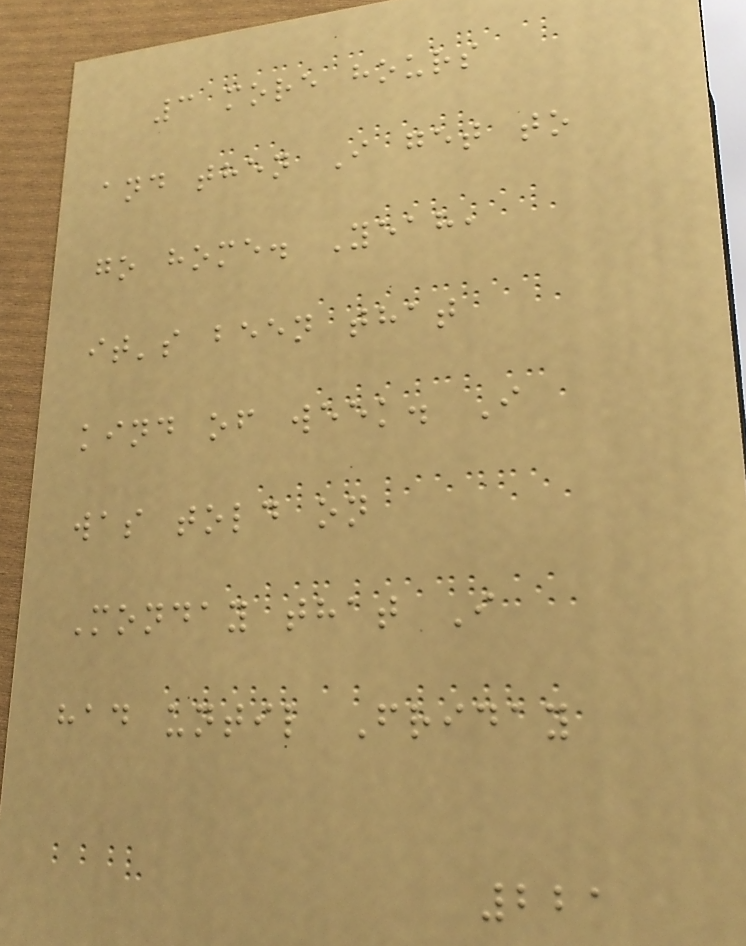3 more hours
and then I get to
go home. Yeah,
it's been that
kind of week. I
was told on
Monday that I
had until Friday
221
